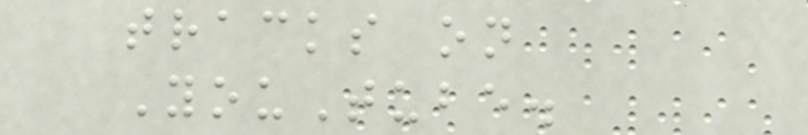tracks on
YouTube.
